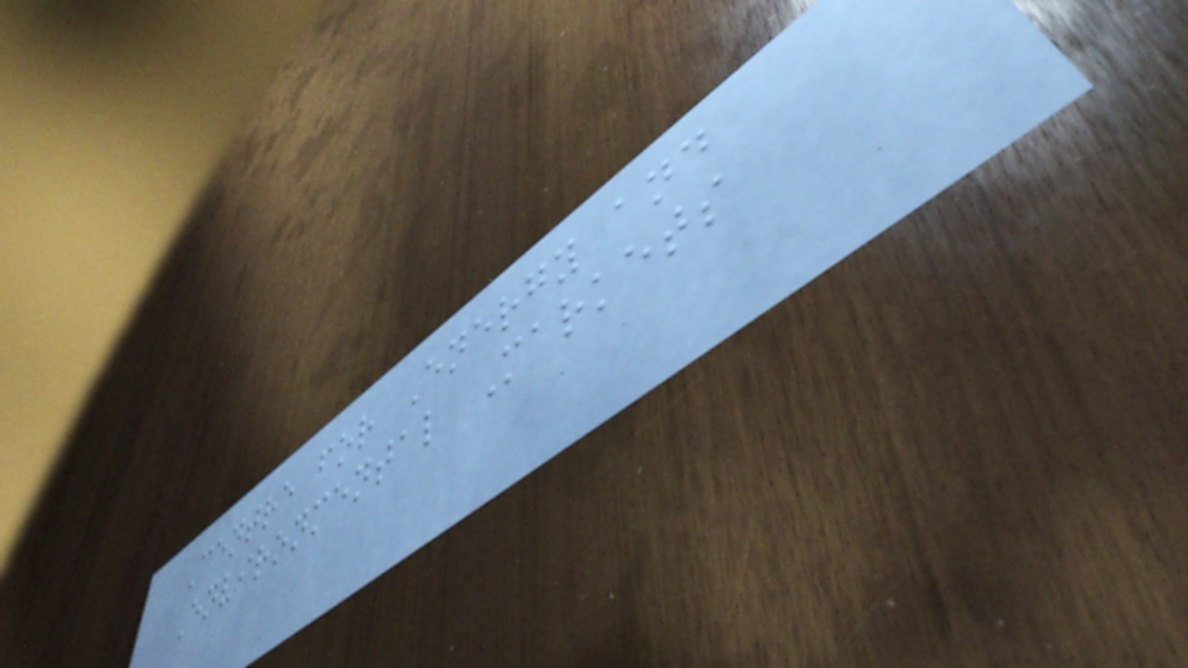Centre for Energy and
Environmental Markets
